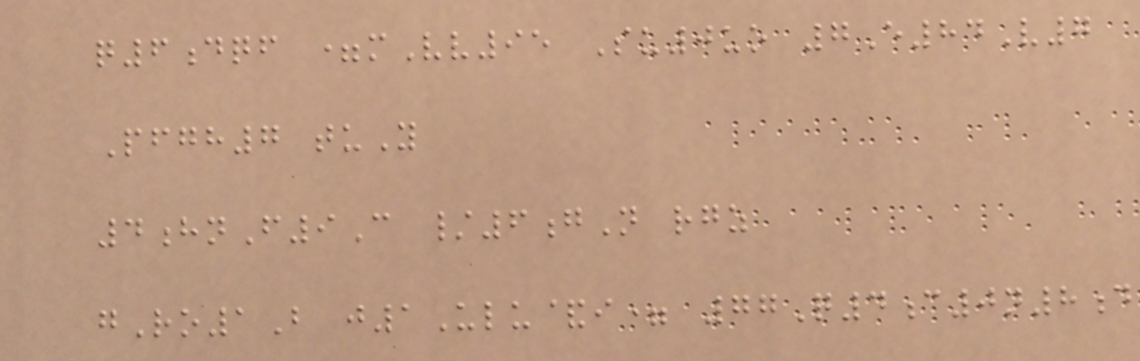q6dqf =mVv95 Su0uo 7E84V7
Pfgh7 tuY
4hnF9C /6gN rgz
gRo1B j1Ulu&i= 77Q4c0n8d
